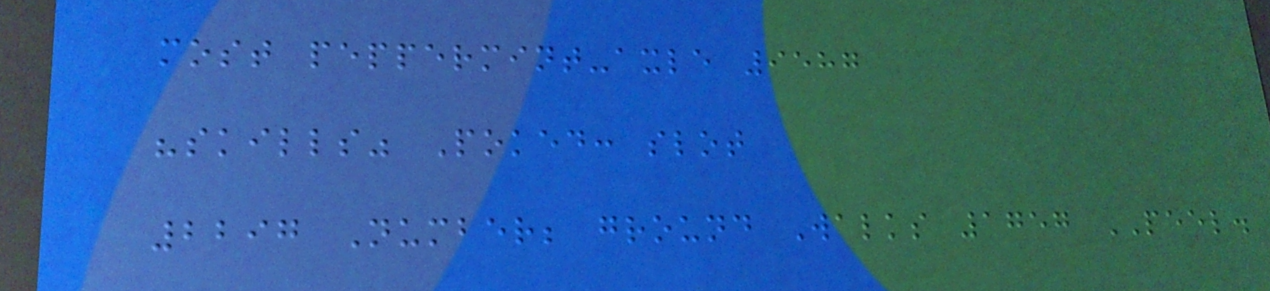most peppermint-axle 9587
"skills" Poked: slot
2297 Number; ground Walks 1757 PEEL.
